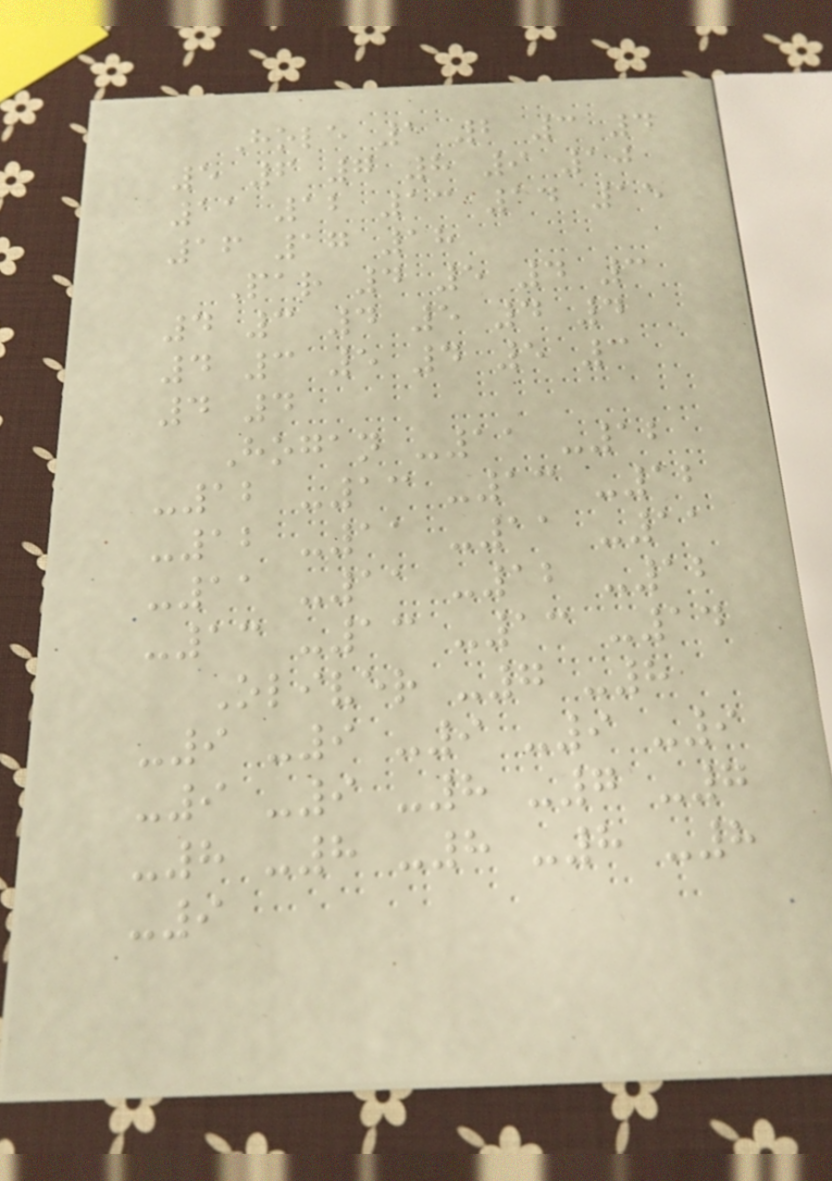Hole 1 2 3 4
5 6 7 8 9 10
11 12 13 14 15
16 17 18
Par 4 5 4 3
4 3 4 5 4 4
4 3 5 4 5 3
4 4
Hogan -11 -12
-12 -13 -13 -12
-12 -11 -11 -11
-11 -11 -12 -12
-13 -13 -13 -14
Oliver -7 -8
-9 -9 -9 -9 -9
-9 -9 -8 -7 -7
-8 -8 -8 -8 -8
-9
